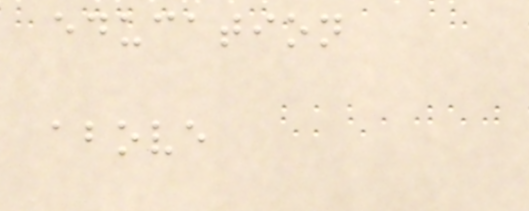education
above
